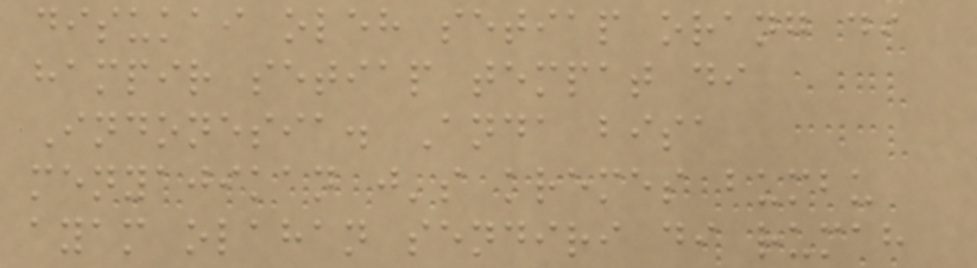disukai oleh setiap orang di
hampir setiap tempat di
Indonesia. Anda bisa
menyajikan j's kremes bumbu
ayam olahan sendiri di rumah
